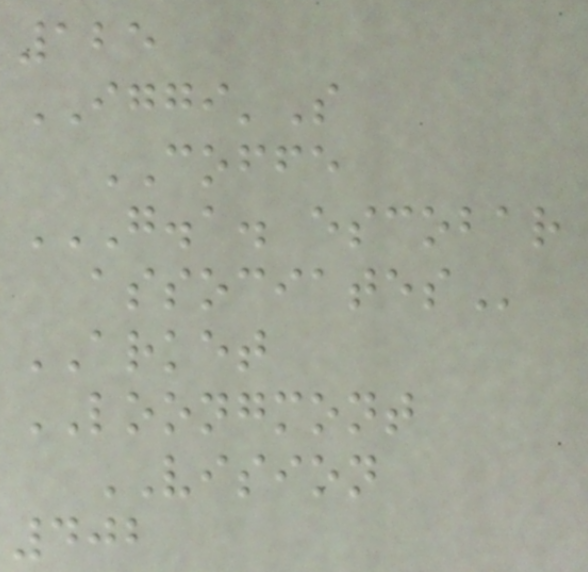125
IGGI'S
COFFE
G.A. ESCOBAR
ASSOCIATES
ARKET
LOONGMONT
VISION
402
